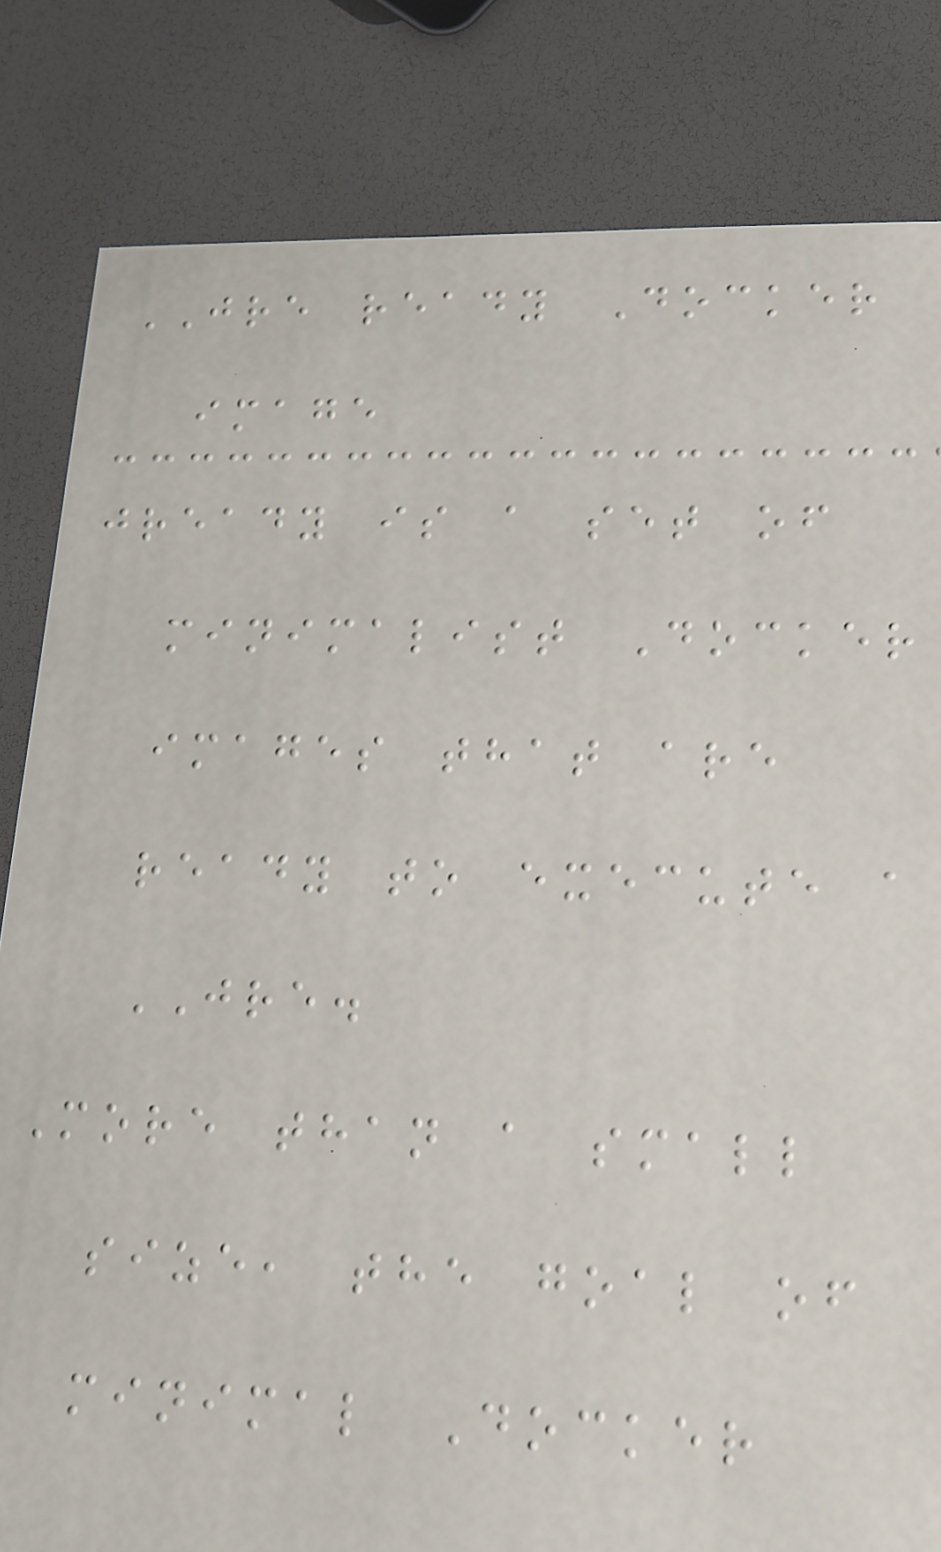JRE ready Docker
image
jready is a set of
minimalist Docker
images that are
ready to execute a
JRE.
More than a small
size, the goal of
minimal Docker
